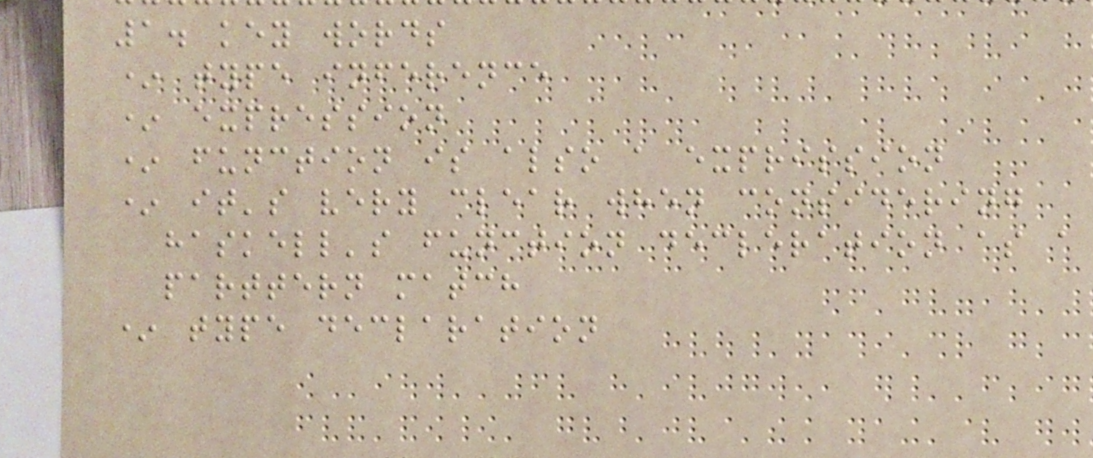1. key words
* type inference
* expression
* function is also a exprission
* it's very clear when considering
haskell's function decleration as a
parttern match
* type declaration
